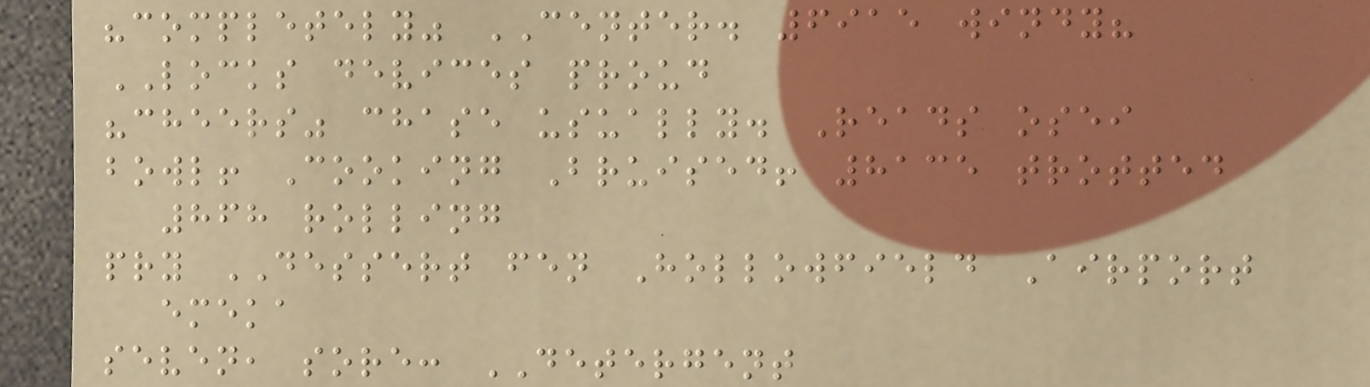"completely" CENTER. 6915 windy?
LOCKS devices proud
"cheers" chase usually. Reads osei
bowl! Cooking Bruised! 8135 trotted
868 rolling
pry DESSERT fen Hollowfield Airport
emeka
seven, sore: DETERGENT
